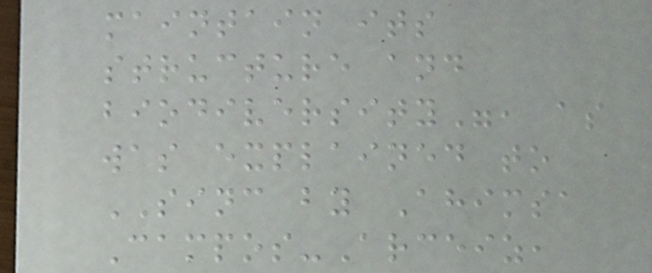maintain its
structure and
biodiversity", as
was explained to
SINC by Ahimsa
Campos-Arceiz,
